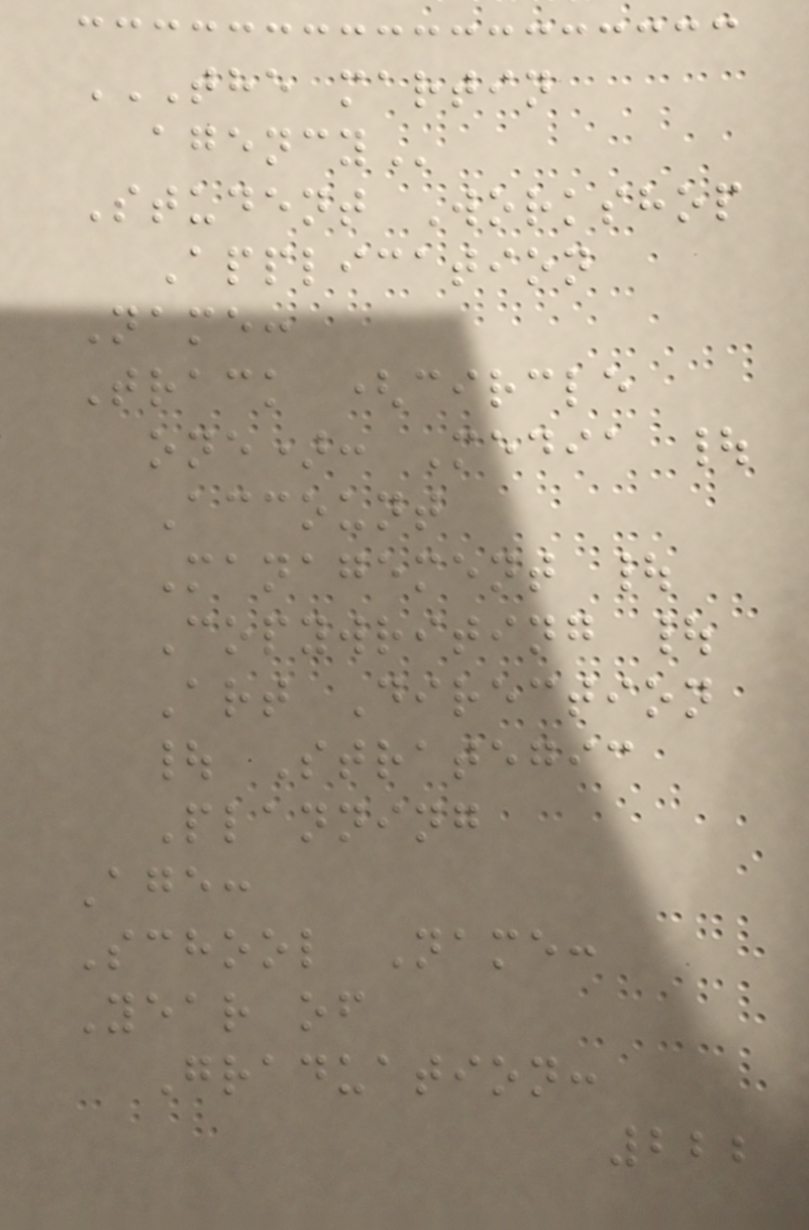THE MARTIN
AGENCY
Student Workshop
Application
Name:
Track (circle
one): Media |
Account
Management |
Copywriting |
Art Direction
| Strategic
Planning
Age:
School Name:
Year of
Graduation:
222
